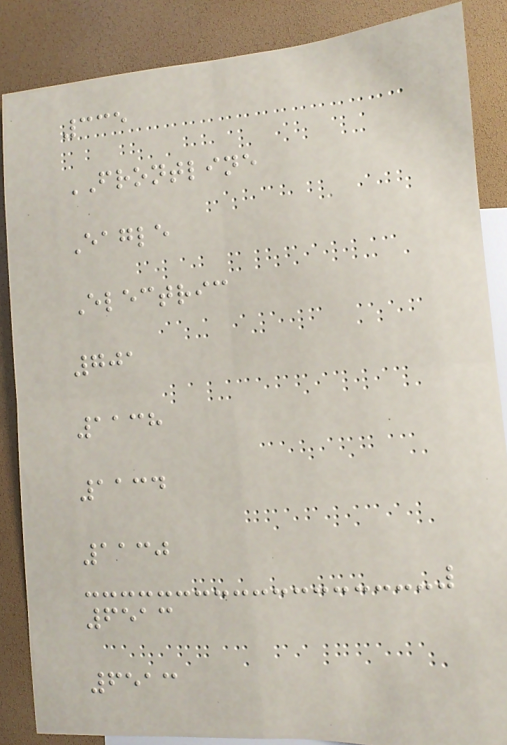335
FRONTLINE
Eagle
Electric
701
1138
1134
1130
6513
6513
